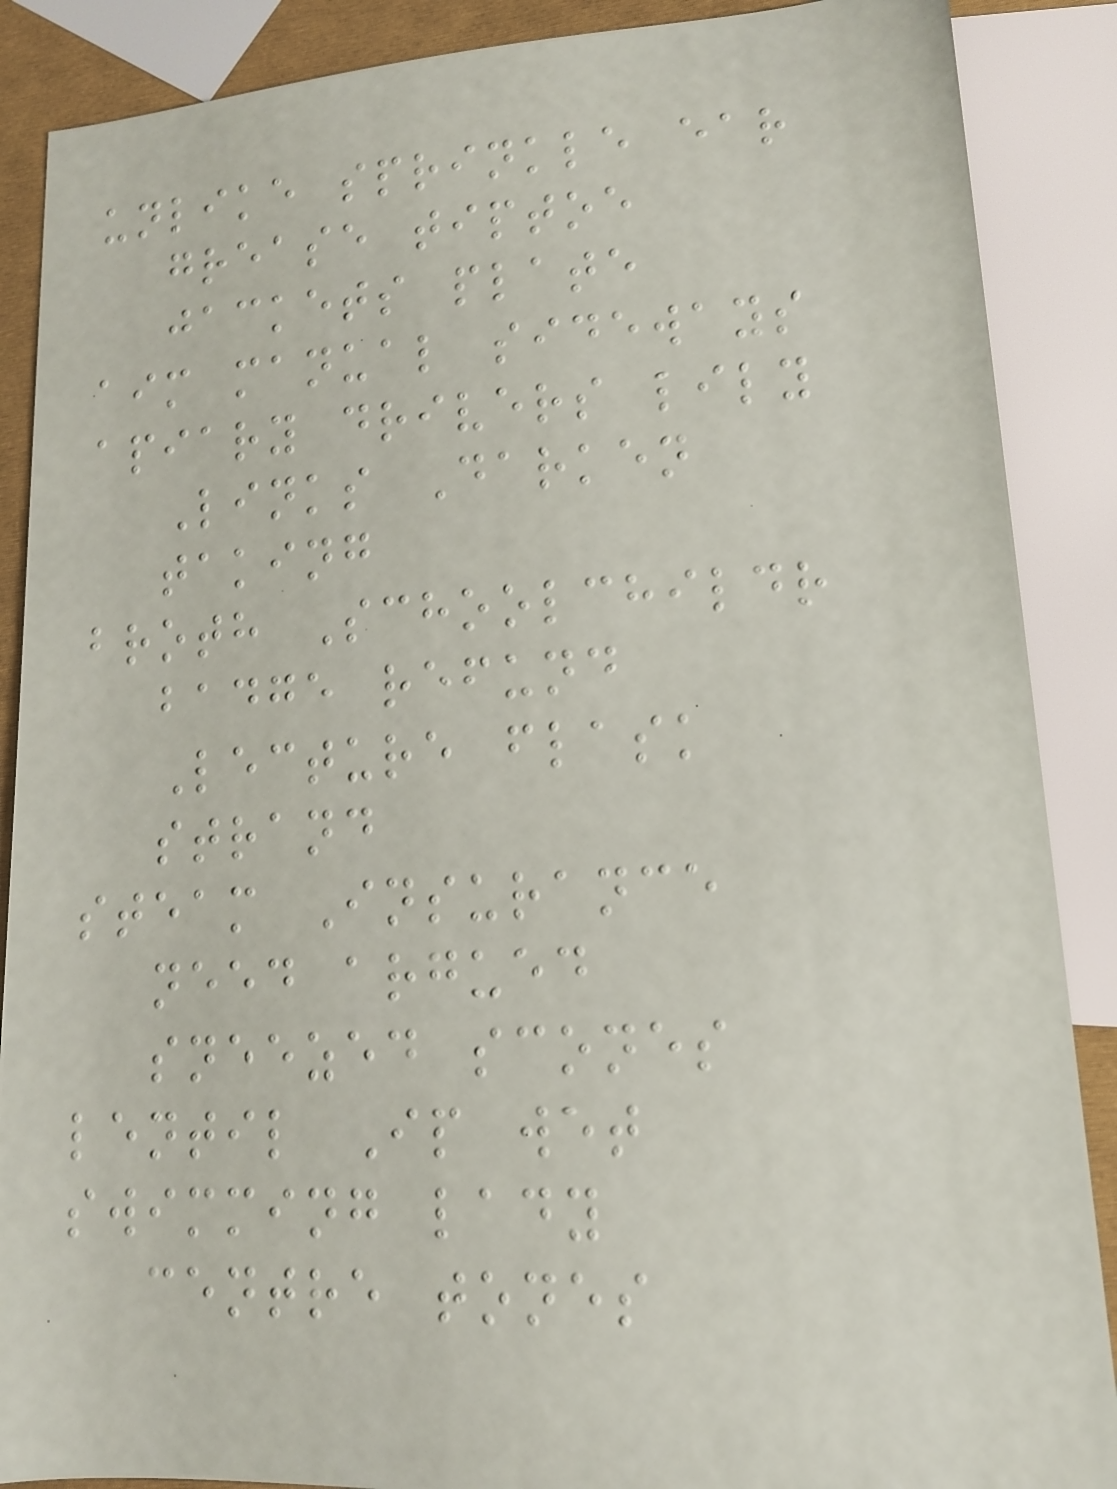unlike sprinkle ear
grease tiptoe
jackets plate
aim manual sideways
apiary drivers lily
Links Darken
taking
broth Schoolchildr
badge refund
Lecture flask
strand
steam Insurance
need argued
sneezed scones
lentil Ip wet
swimming lady
centre tones
